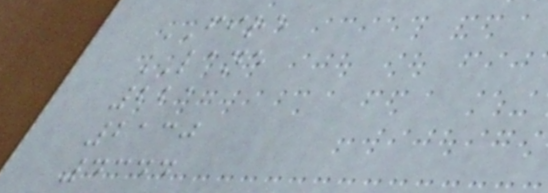FIRE
LANE
221
2130
4344
